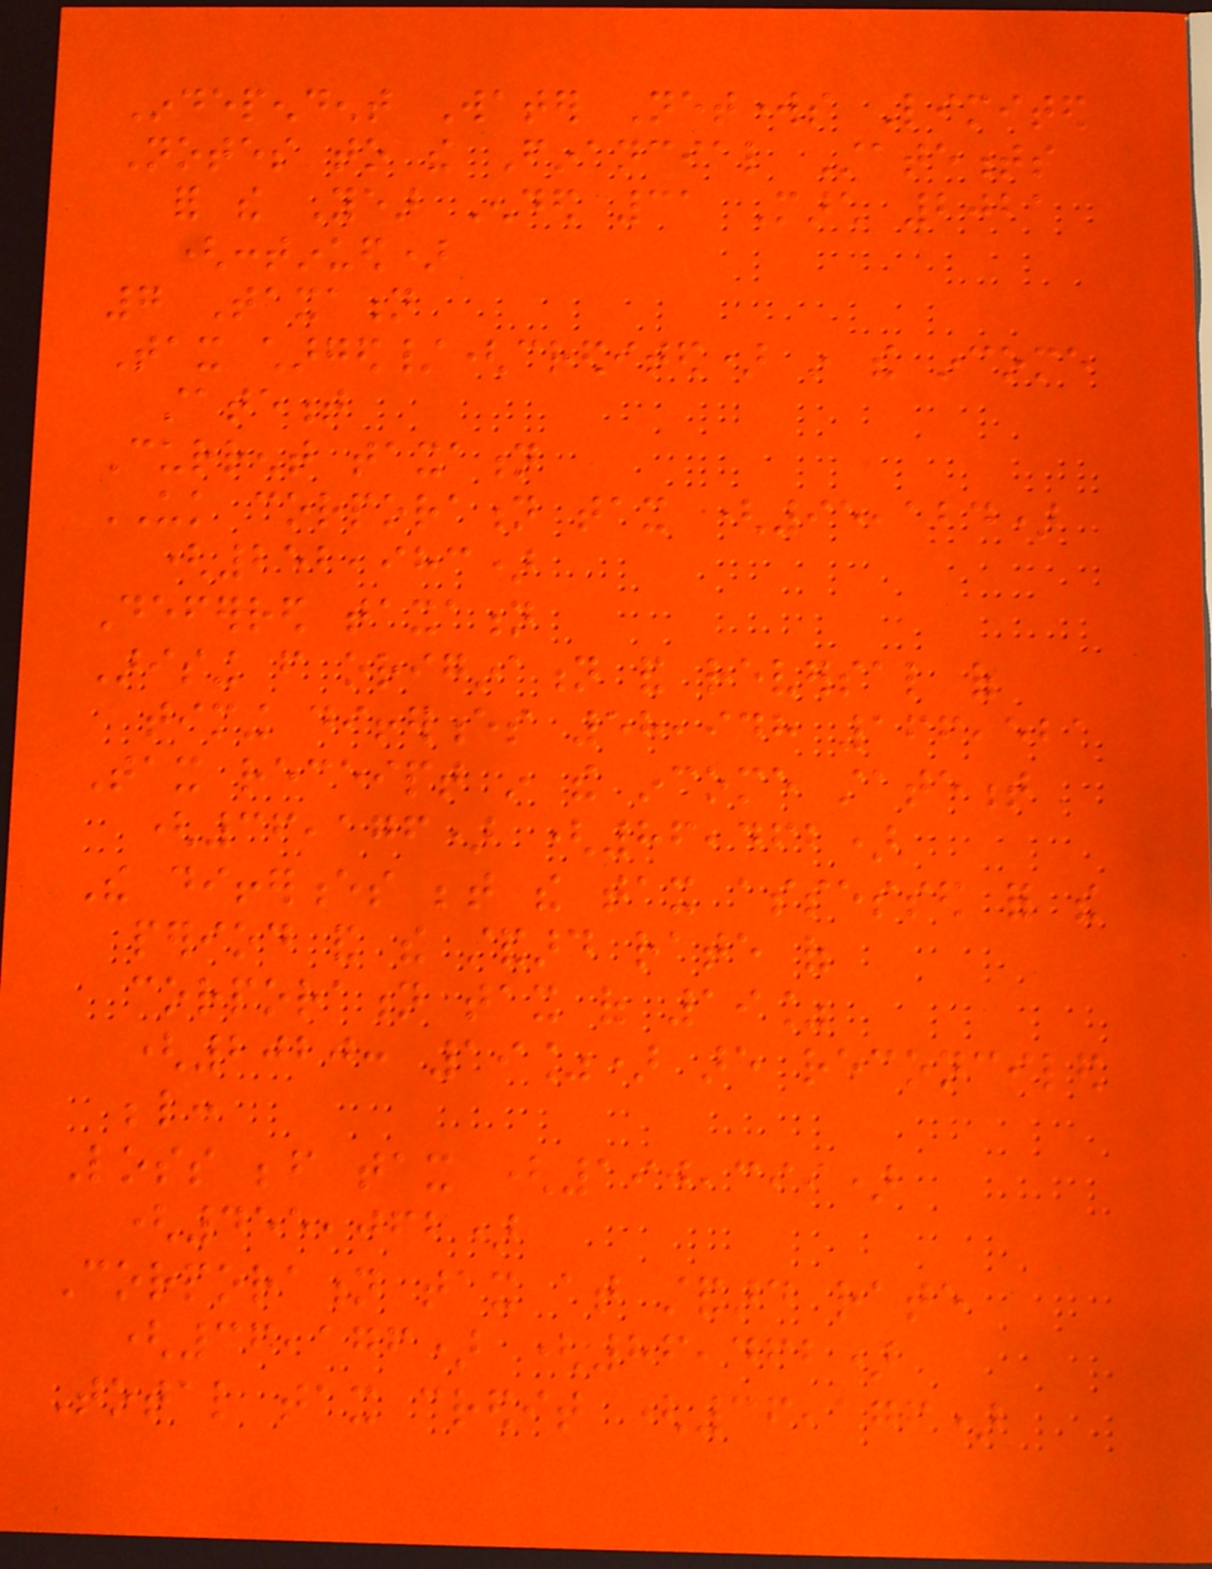Independent Water Networks Limited
Notes to the Financial Statements
for the Year Ended 31 March 2021
(continued)
7 Taxation
Tax charged/(credited) in the income
statement
Current taxation
UK corporation tax (95,124)
(252,983)
Deferred taxation
Arising from origination and reversal of
timing differences 58,948 166,521
Tax receipt in the income statement
(36,176) (86,462)
The differences between the tax assessed for the
period and the standard rate of
corporation tax of 19%
(2020: 19%) are reconciled
below:
Loss before tax (190,399)
(455,062)
Corporation tax at standard rate
(36,176) (86,462)
Total tax credit (36,176)
